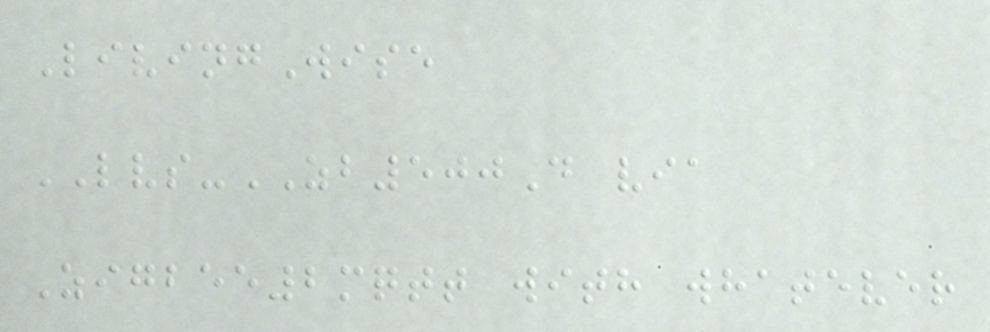LivingWise
LVS-ZB500D via
Zigbee2mqtt with whatever
